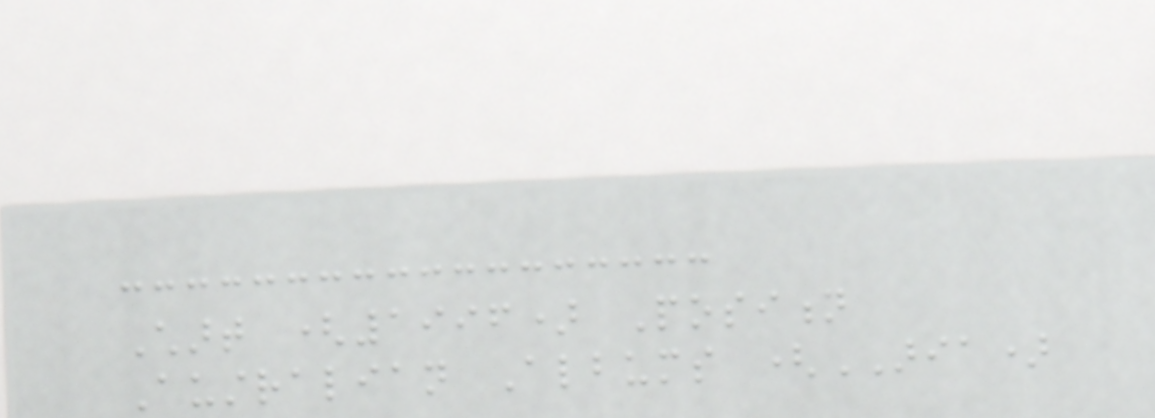Chart (1996) Position
Australian Albums (ARIA)
